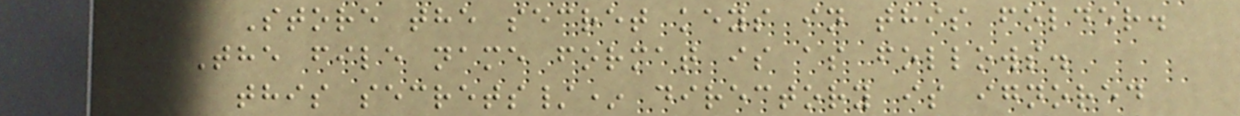Store the secret keys in this folder.
The file name format is as follows.
this secrets/* directory is ignored
